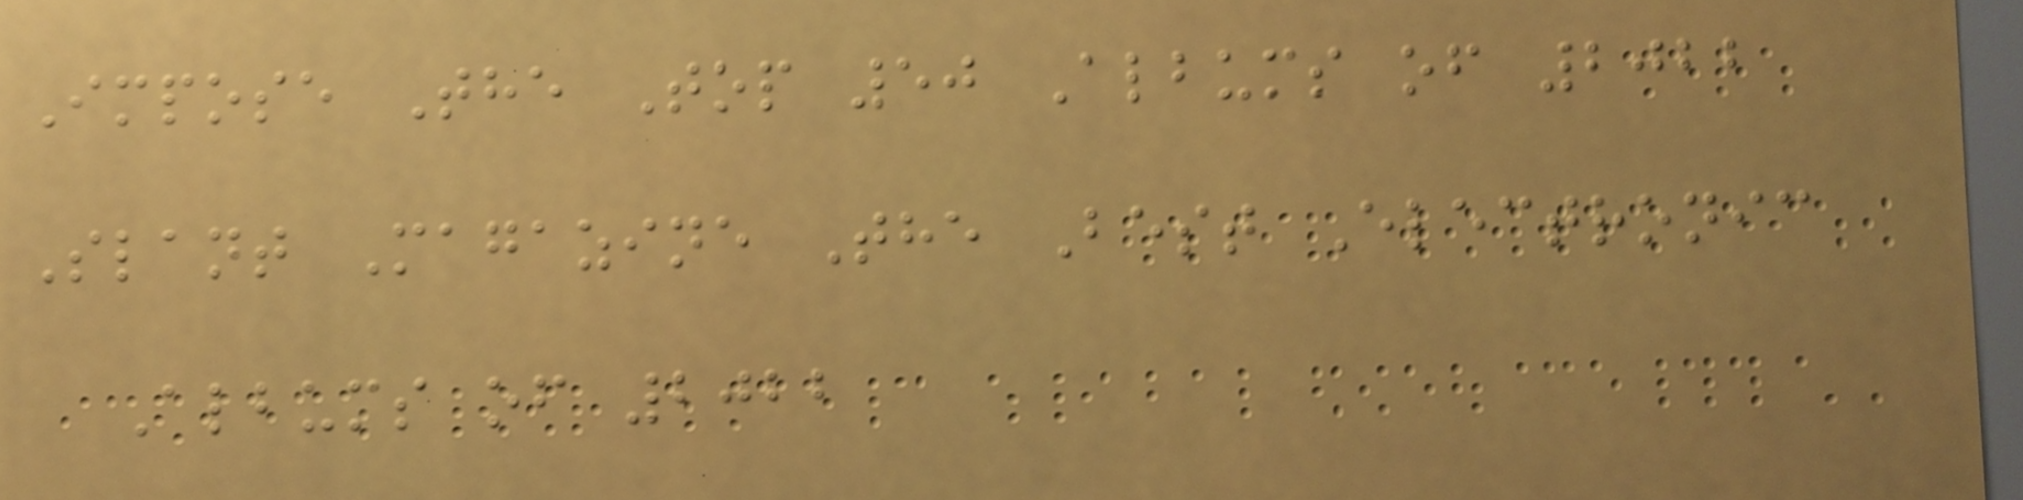Impose The Top 50 Albums of 2022
Slant Magazine The Best Electronic
Albums of 2022
